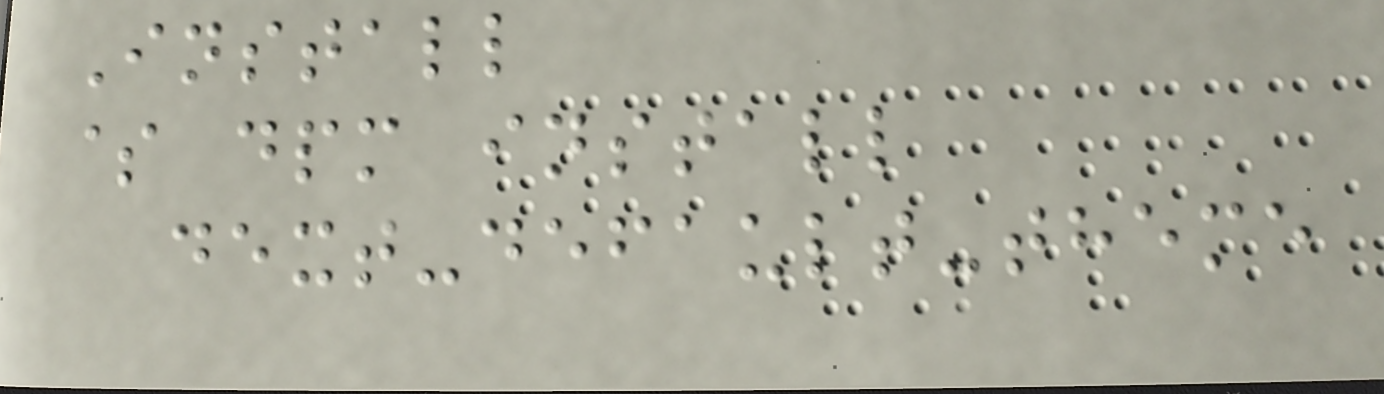Install
$ dpm install
dext-default-theme
